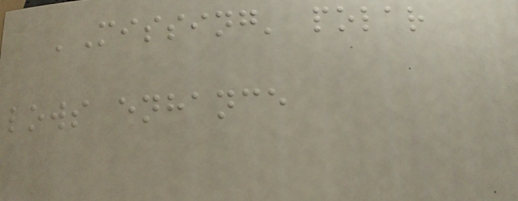'Missing' polar
lows enhance
